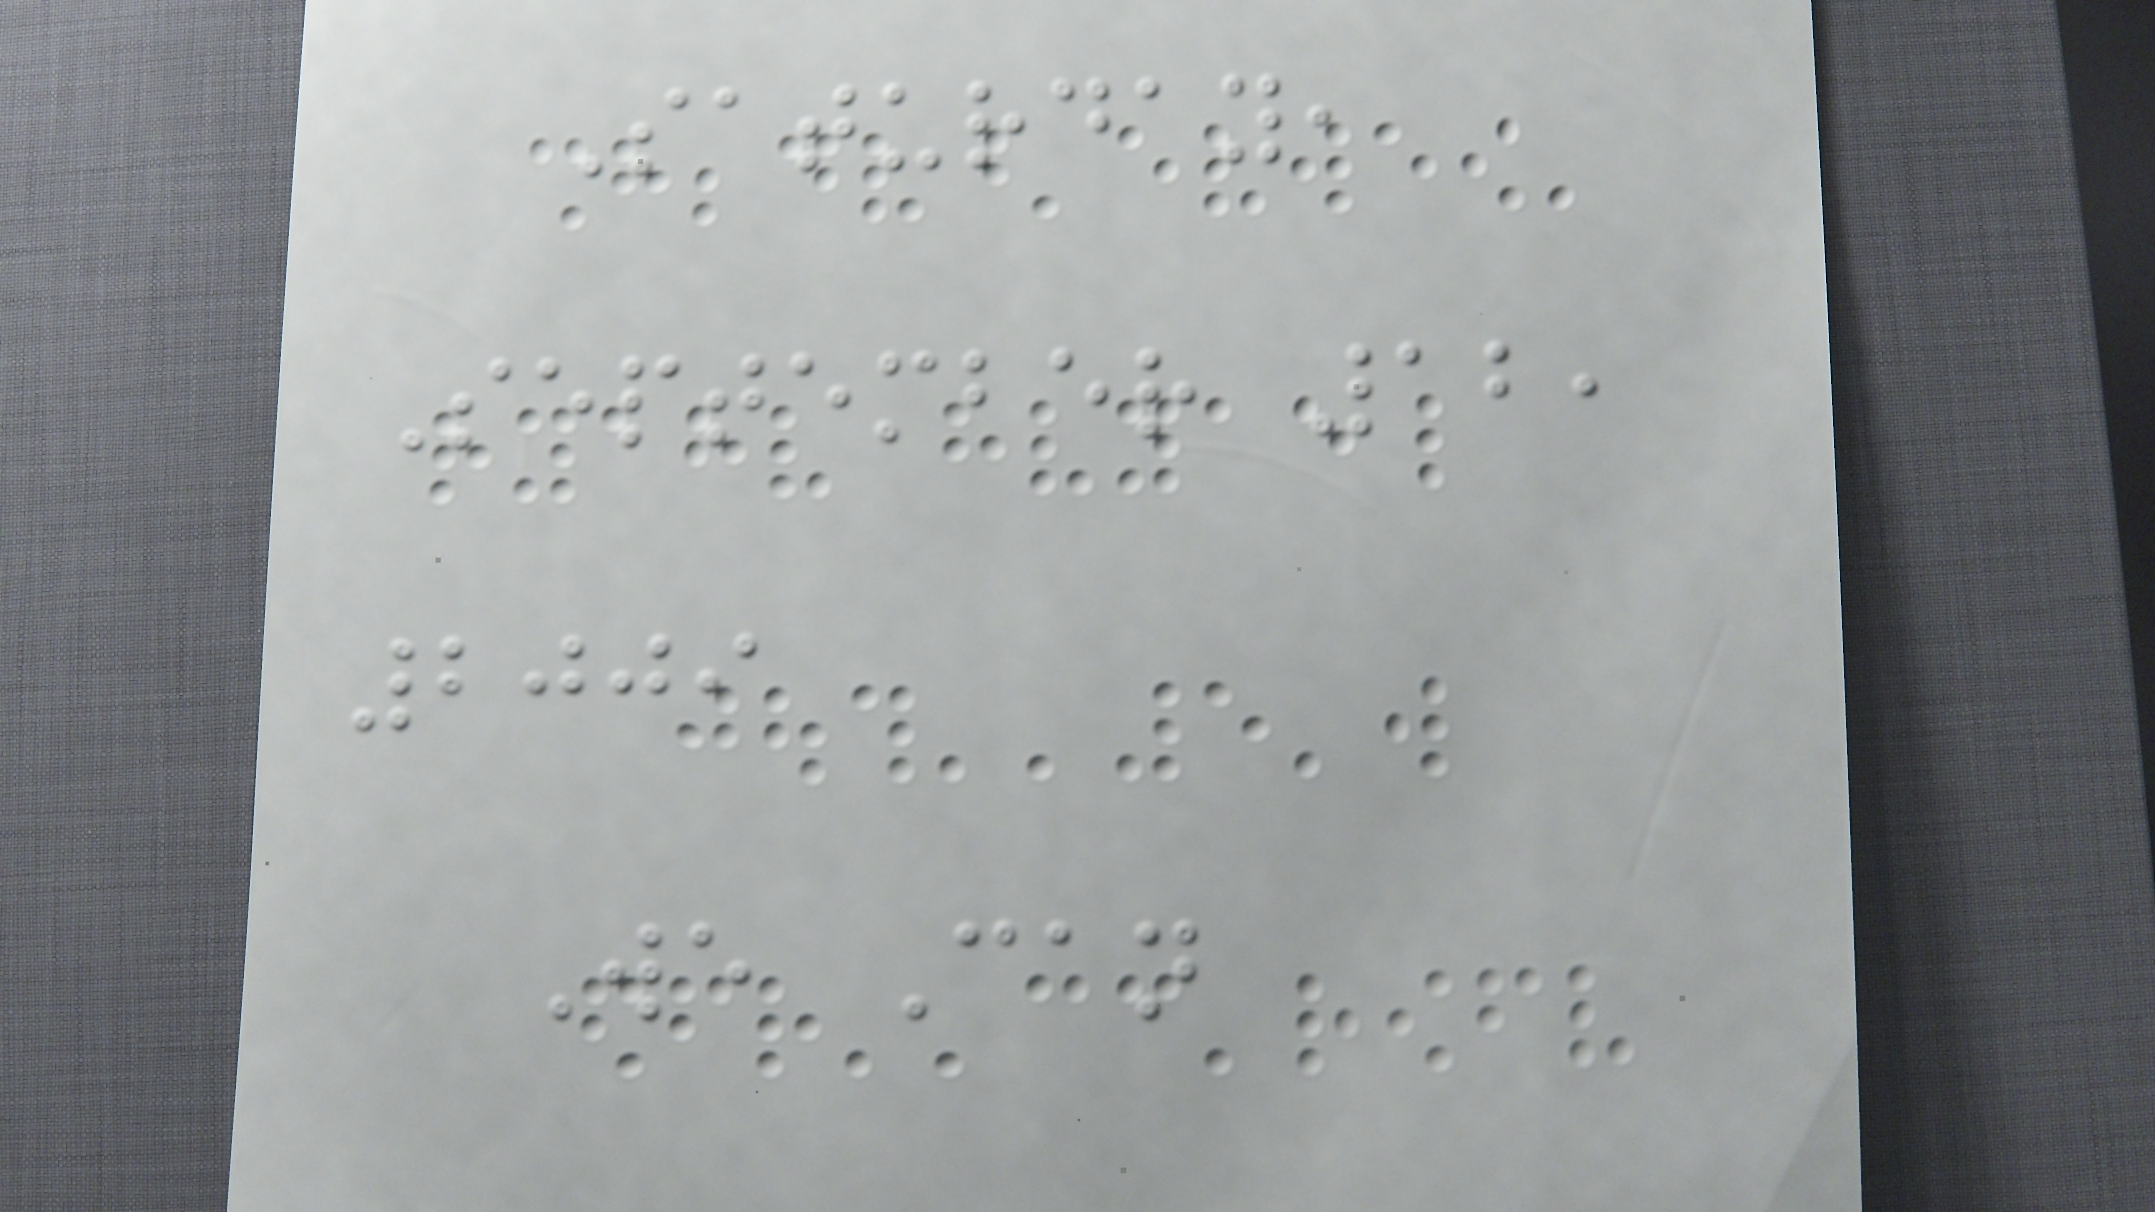Saturday,
September 12,
2009
We Can
